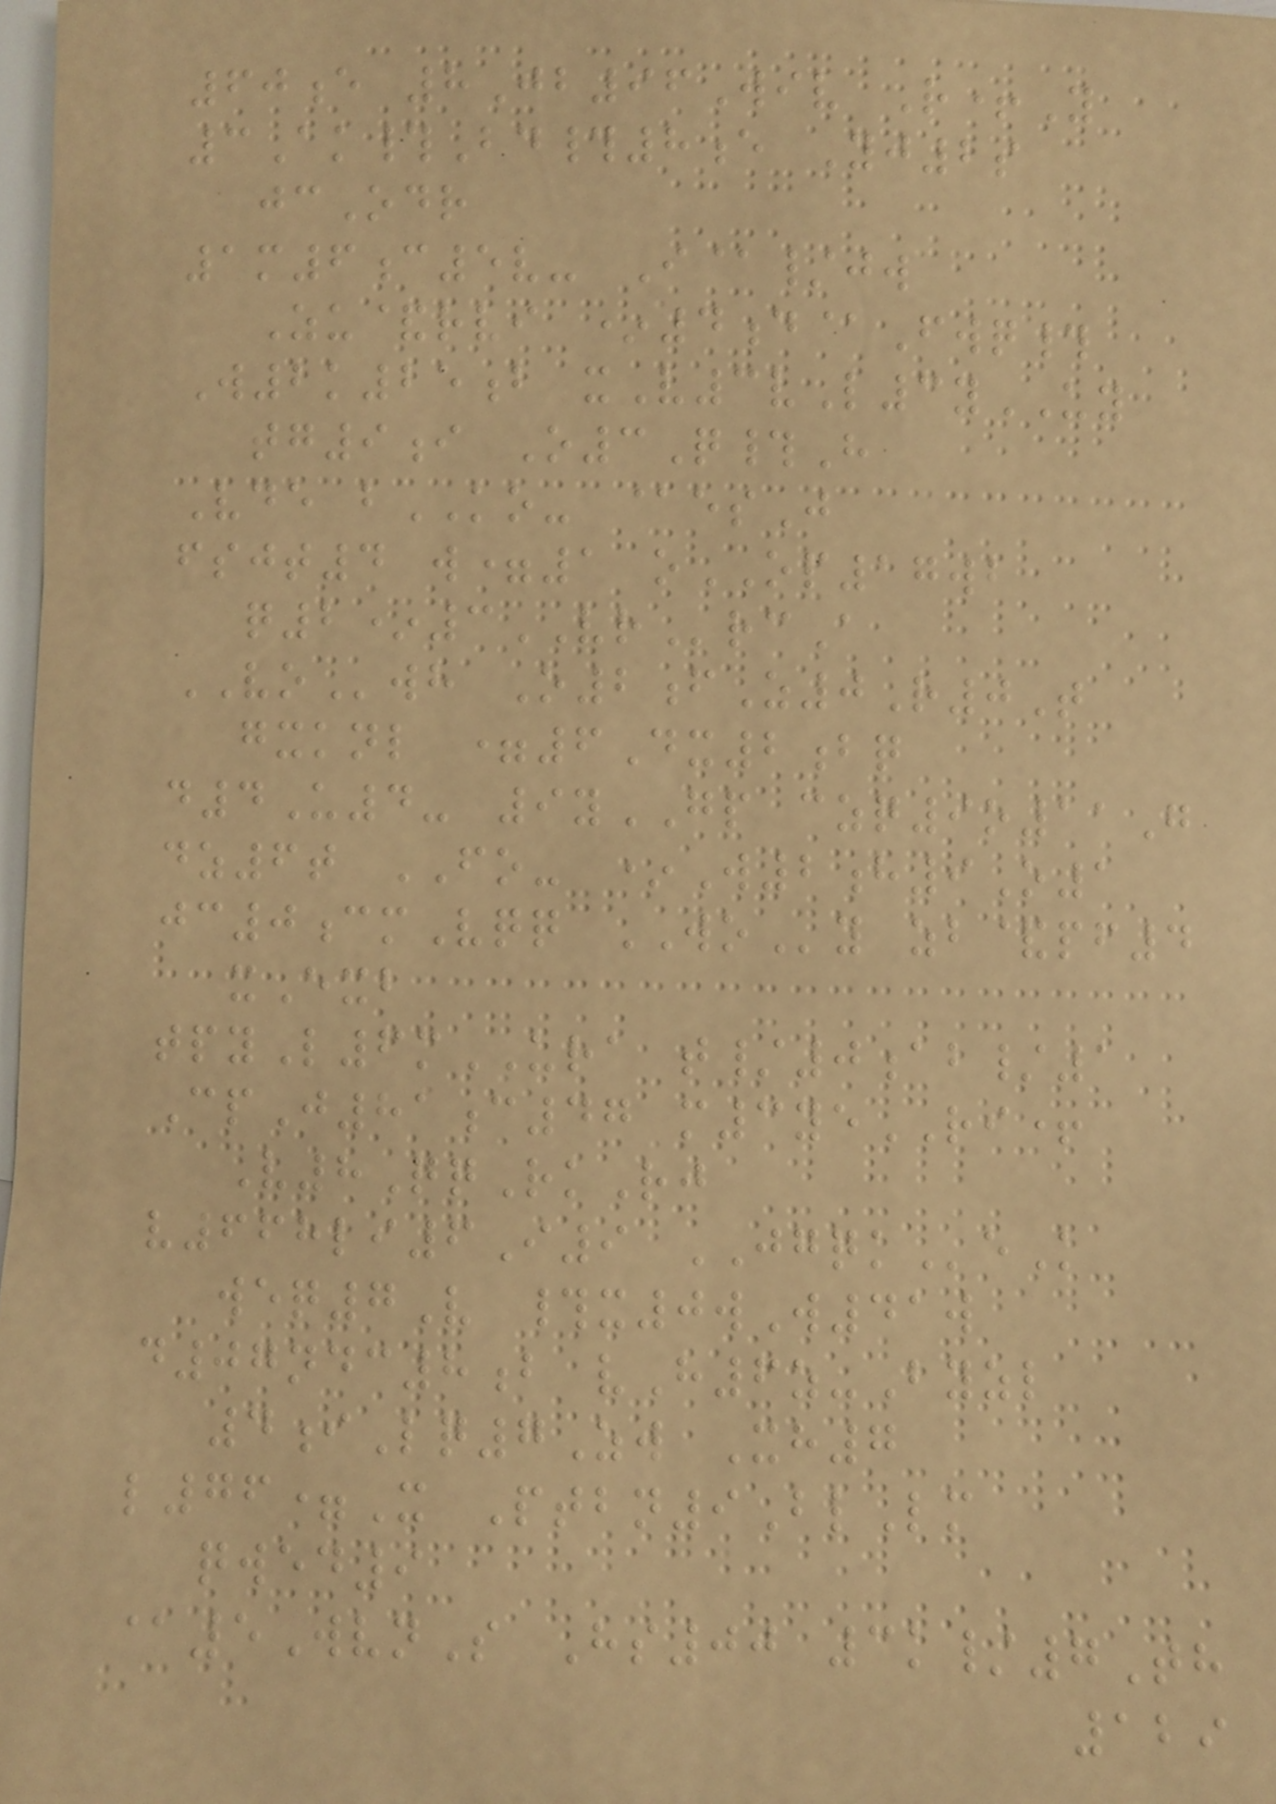60e 8Jb96Wiv R+Y
3Ak#Bd#8e Yj2s
jcOdr
1m6c5v- I@/jw
Zu&rvi *4d@Fwq#
W2k25b xV3vL3yUY
tg9i O3Q#H
Vde bKO- @esJ
fsjt4 w=1 oOP17wb
q2*3VRrcA
VOwh O2fZ0R0T
gxknl =6Dx2bq
d4U4- 9yGP czq9o11G
dz6t FO- *W2h9O1
jc0cmVqq WOy zb&pf4
xExb
tpyL6mURA t/0ab/1
CpJ81c47 m3yeRI+
V8QqRkRj
v668li6I9 JGQKeK
weq7V #x0wW41w
d07ndc8b vH6z-Byzl
4iLq7Zw Xh7
l76=X Ptbn9BlLm
qwed9
@5WvnS Hs00 3k/7Th
129
